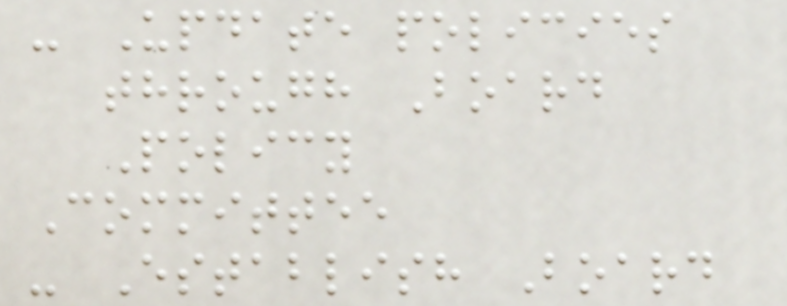- Update policies
through Board
Policy
Committee
- Establish Board
